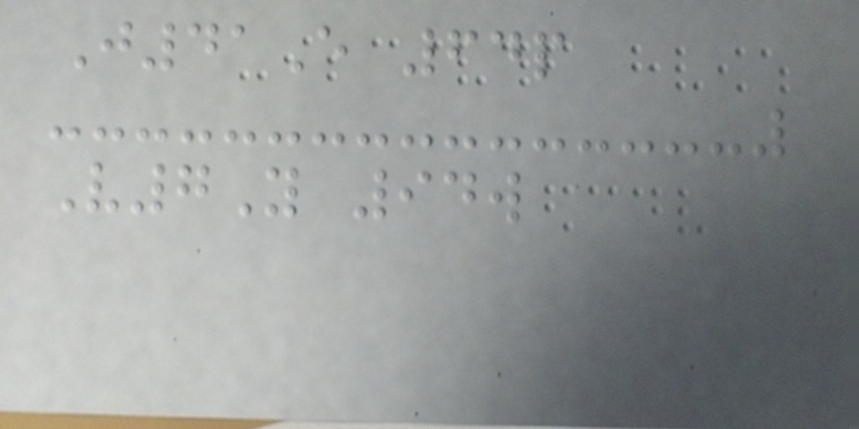J41E 64p
V7Y 94w
